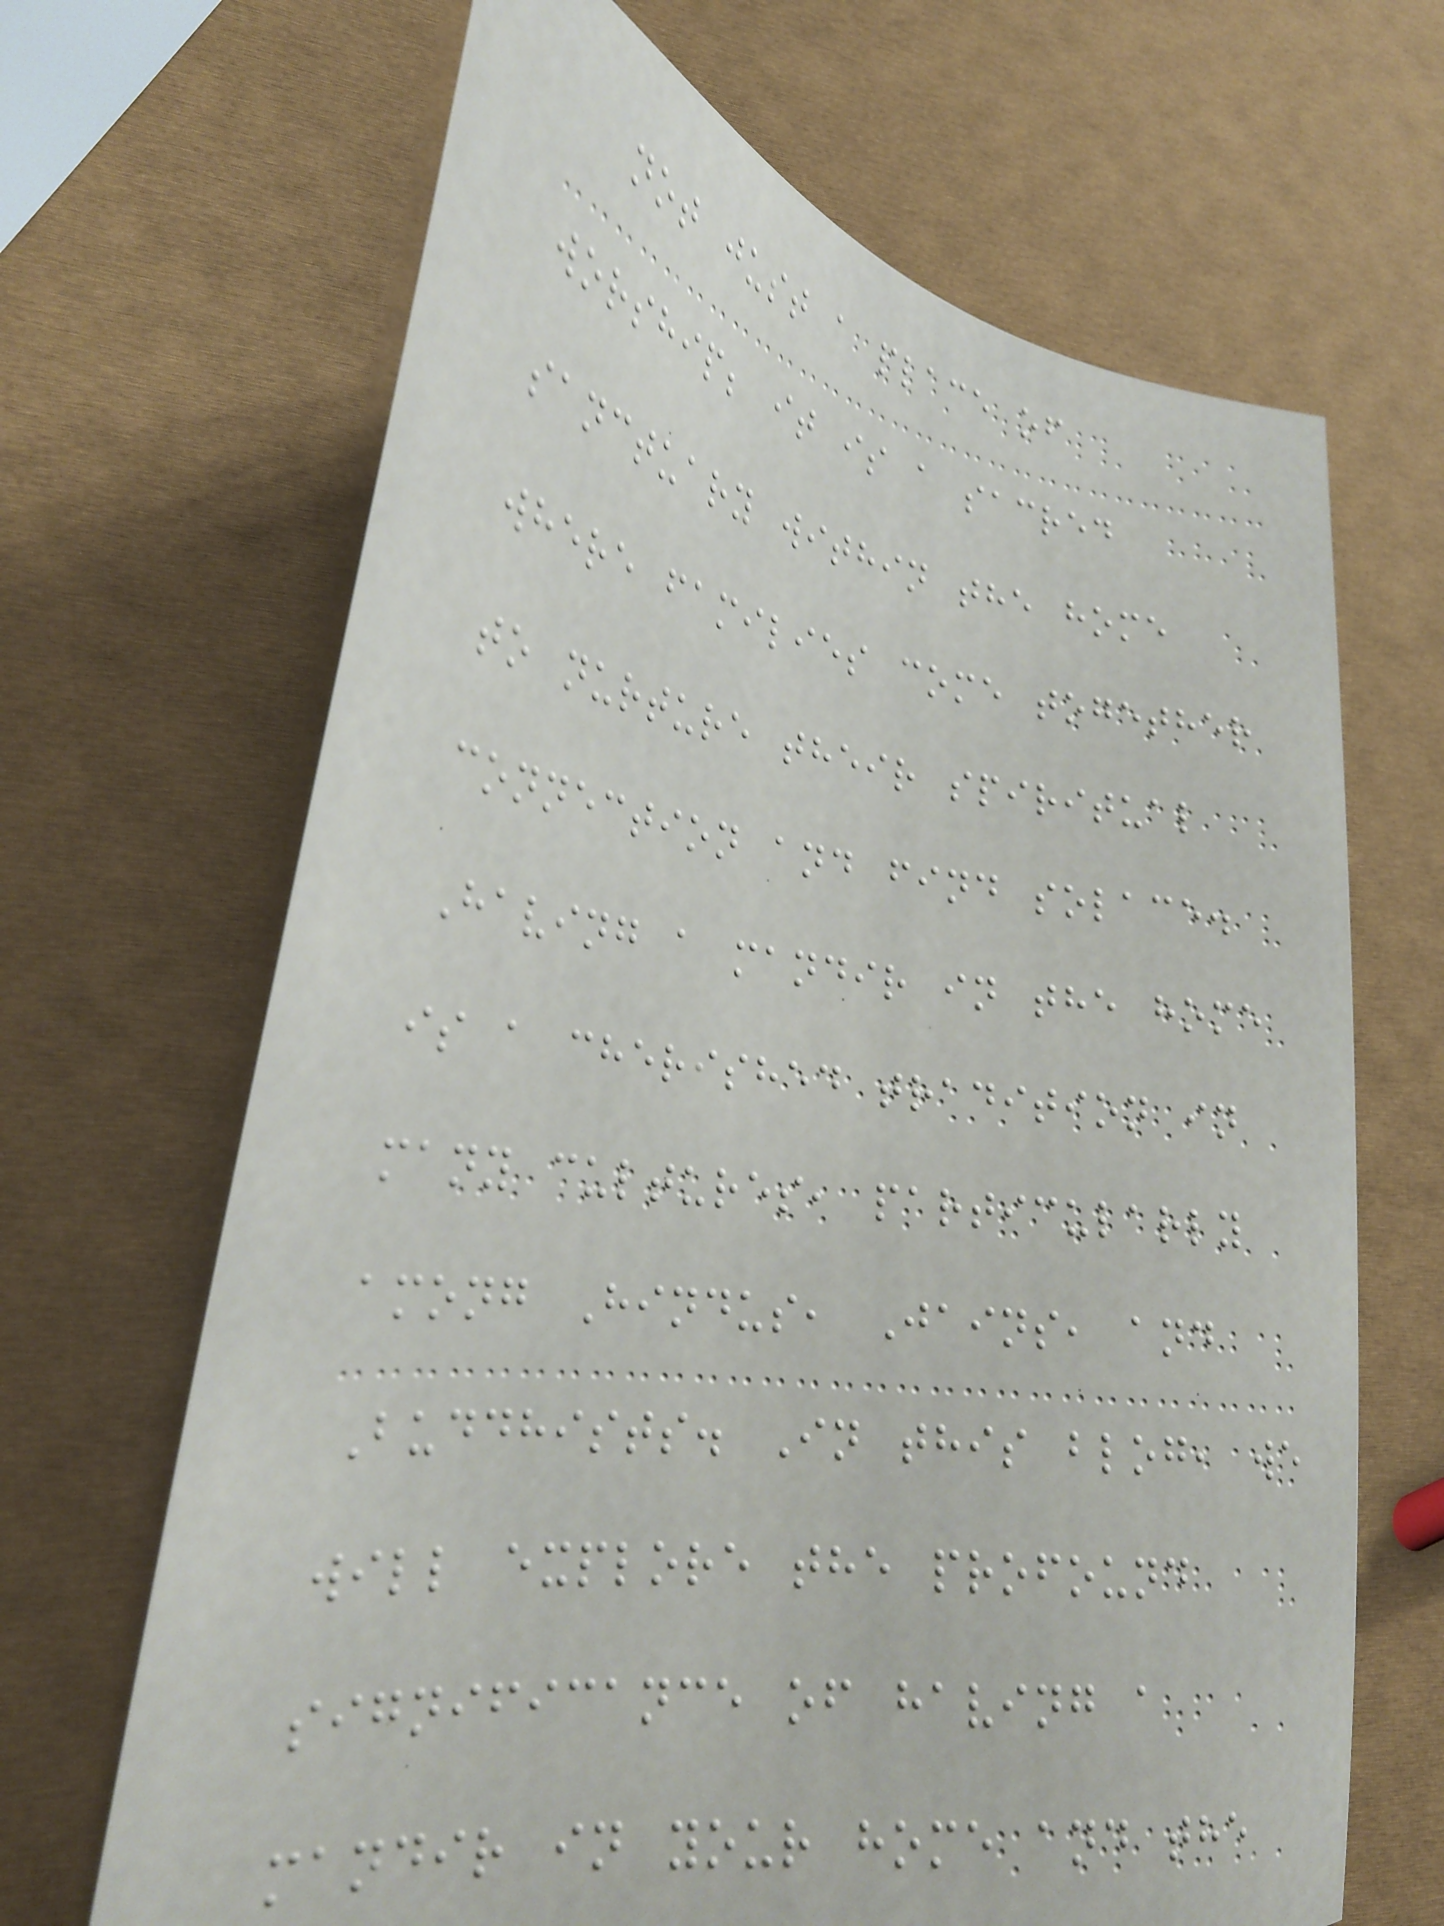not just a place of
worship; it is a sacred
sanctuary within the home
where families come together
to nurture their spiritual
connection and find solace.
Having a mandir in the home
is a cherished tradition in
many cultures, particularly
among Hindus, Jains, and
Buddhists. In this blog, we
will explore the profound
significance of having a
mandir in your home and the
